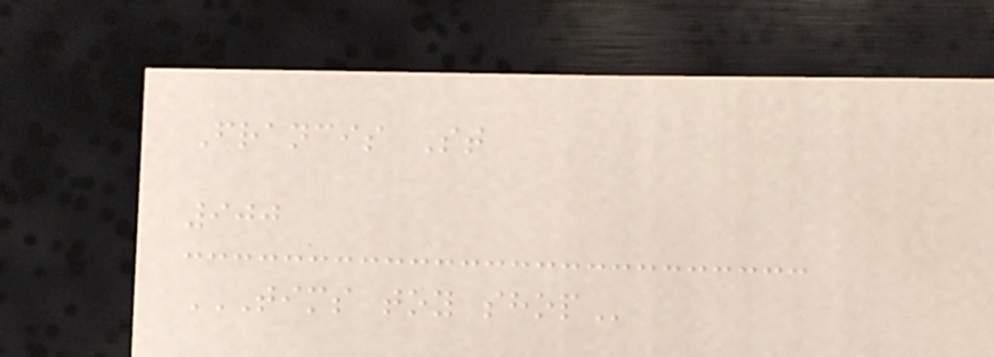Francis St
900
TIMS TOY SHOP
